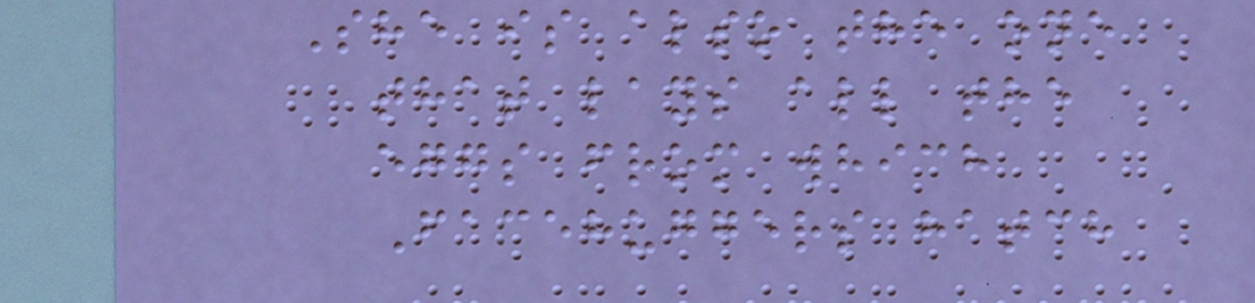She is also the one
that lays all the
eggs from which
Facehuggers hatch
